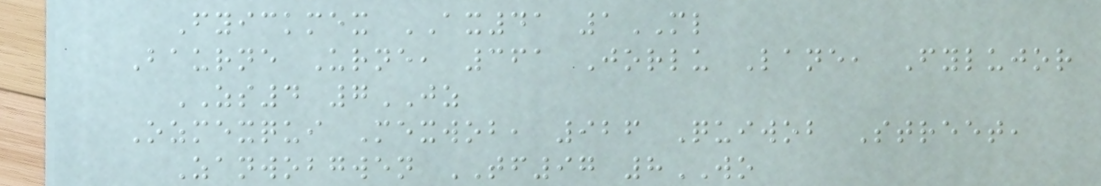Fyickmex AX41 1ML
Baurne Urne, 361 Jorlu Lane, Fylujor
ZS4 7JZ
Ozmexqui Mexwob, 926 Quiwob Street,
Zanwobgwen TF97 8WO
